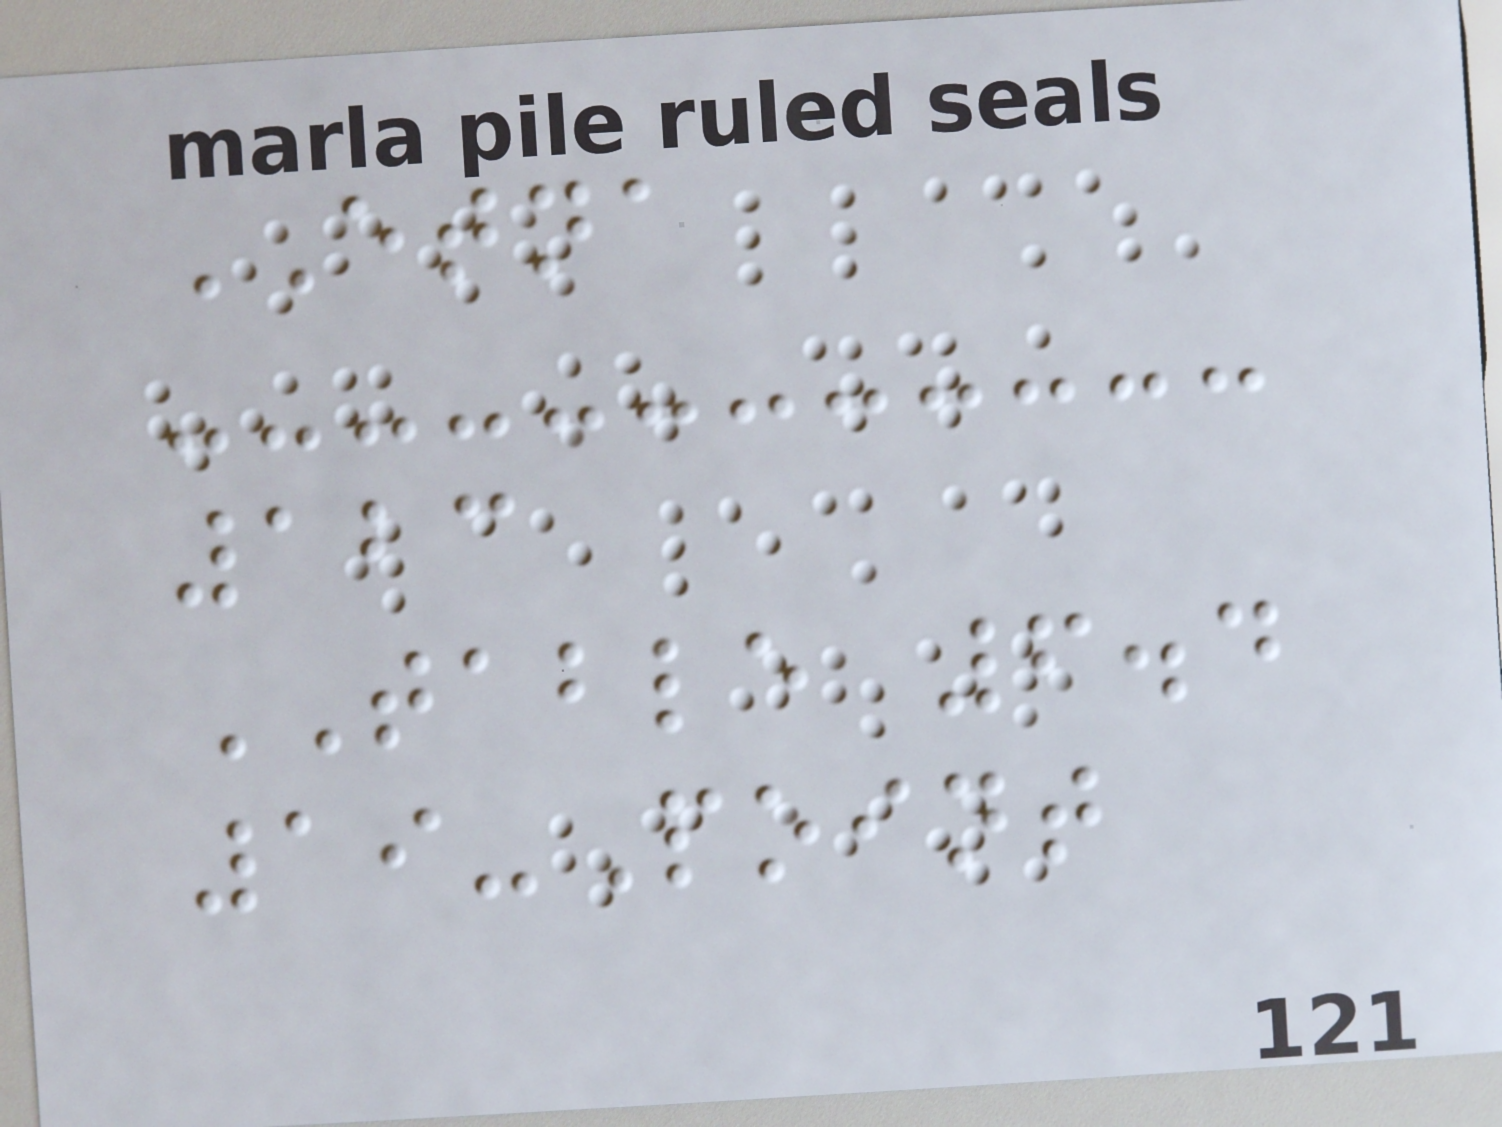ETNA
123
TABLE 6.4
19-Point
